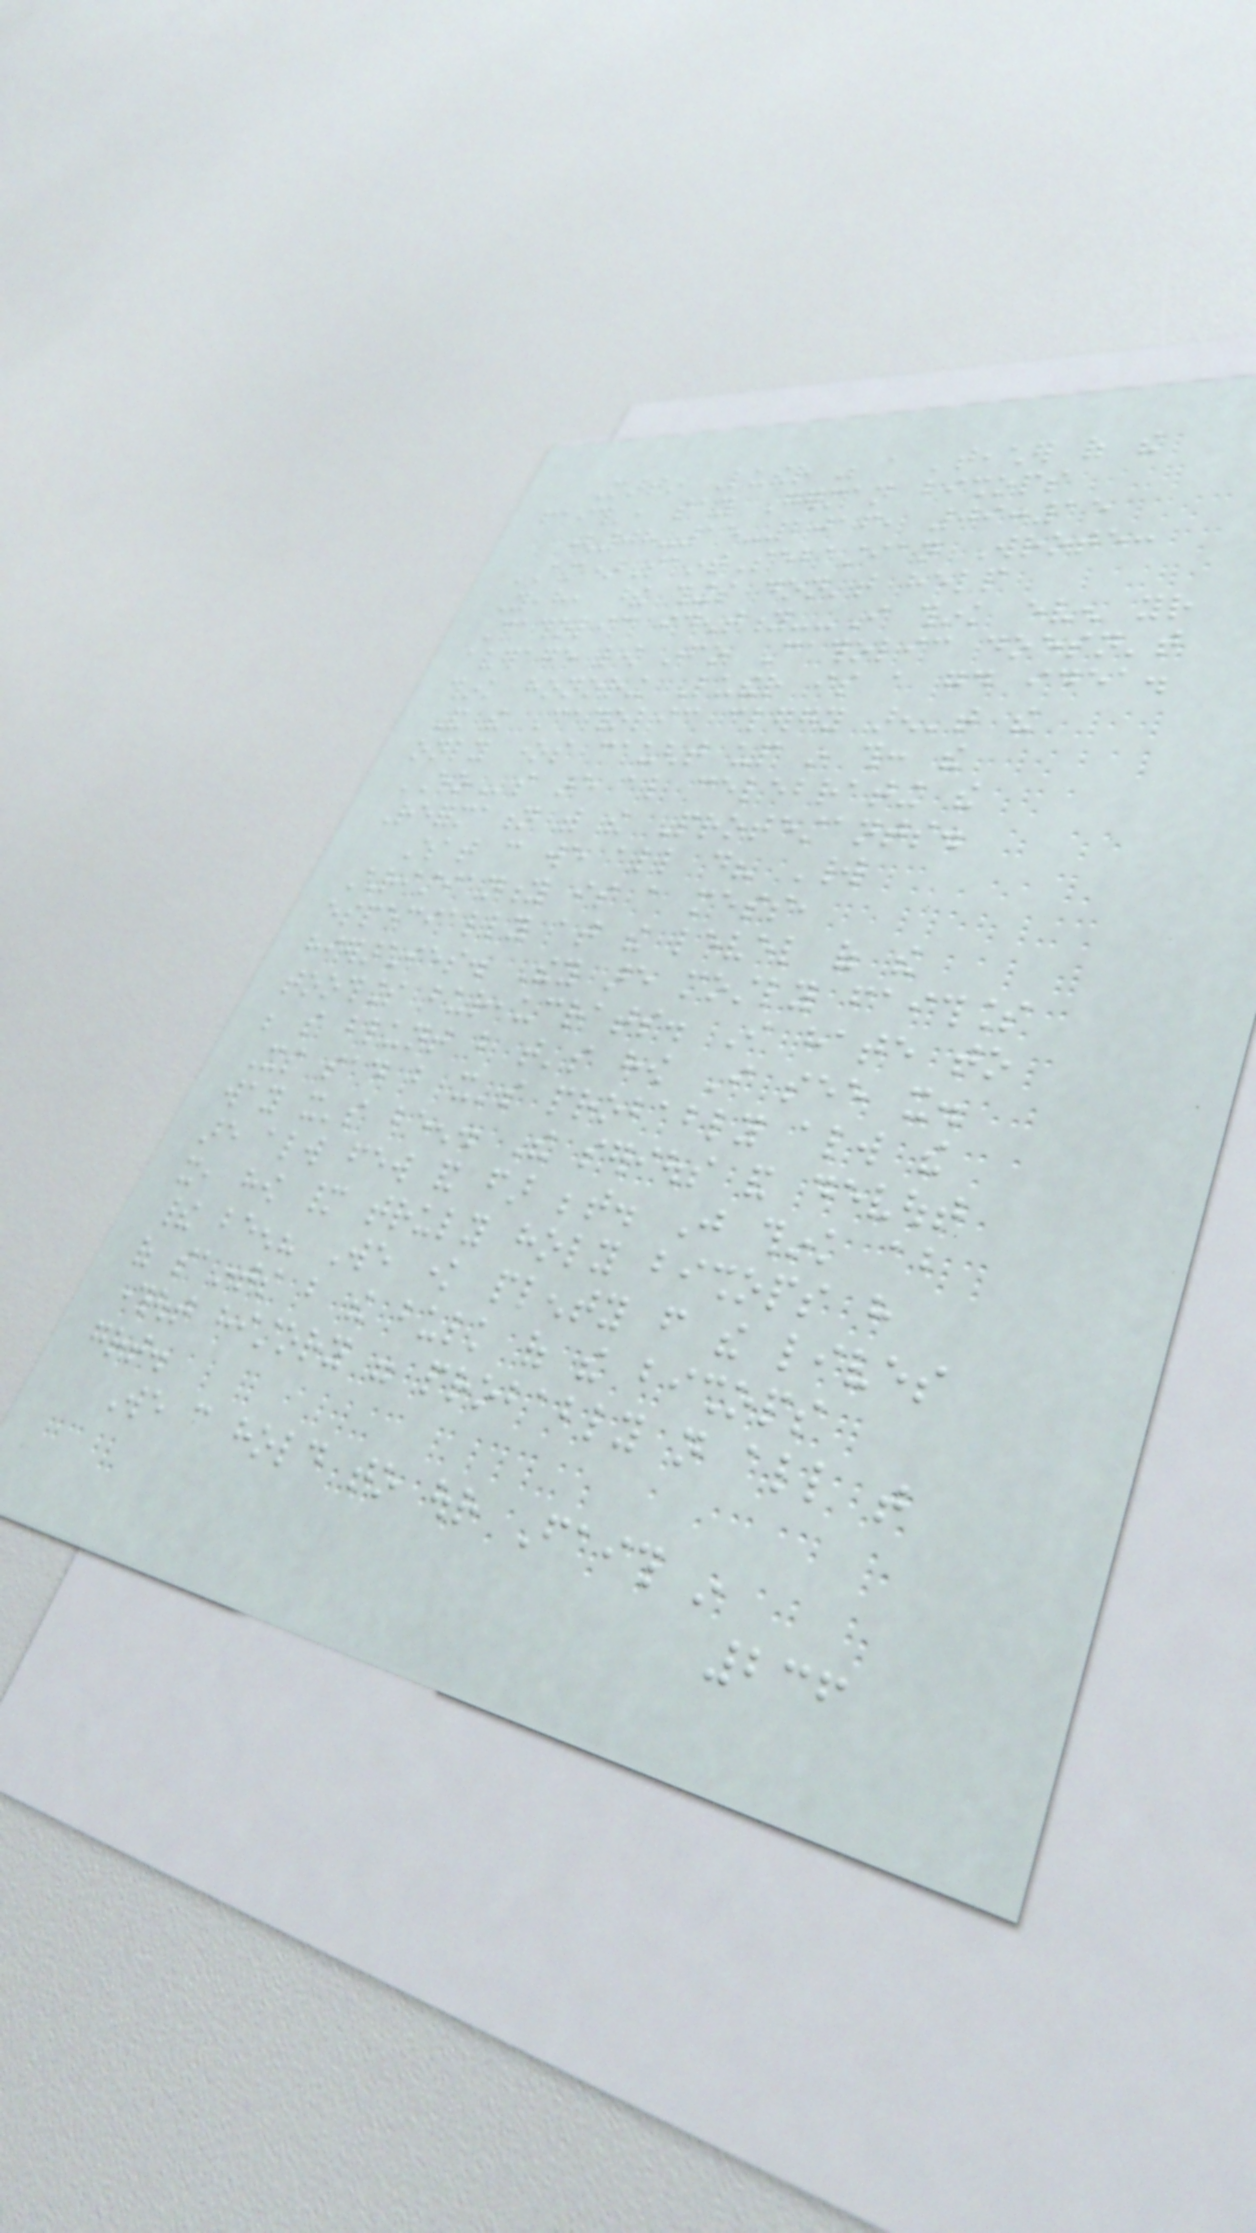Martin Luther was a 'teacher of the
faith', say German bishops
(08-15-2016, 09:15
AM)SaintSebastian Wrote:
Yeah, these things don't help
Catholic identity--I think even your
average low info Catholic doesn't
think honoring Luther is a good idea.
And the Catholic clergy aren't the
only ones caught up in this: the
EOs are also celebrating the
Reformation with the Protestants.
What can we all do? World
Christianity is a mess,
especially at the level of the
hierarchies. They are mostly faithless
toothless bureaucrats. I hate to
be so blunt but that's how I see it.
Its sad but it's probably always the
way it's been. The serious and devout
are always few and far between. Just think about
it, how many truly holy bishops have
their been? We know plenty from the lives
of saints but the bulk of the bishops
throughout history were probably not all that
great.
We can hold to our Faith in
236
